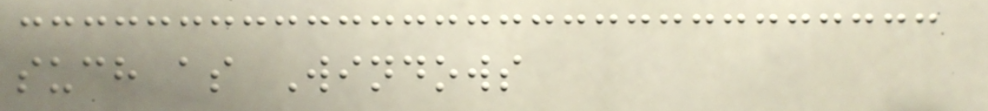such as Windows
